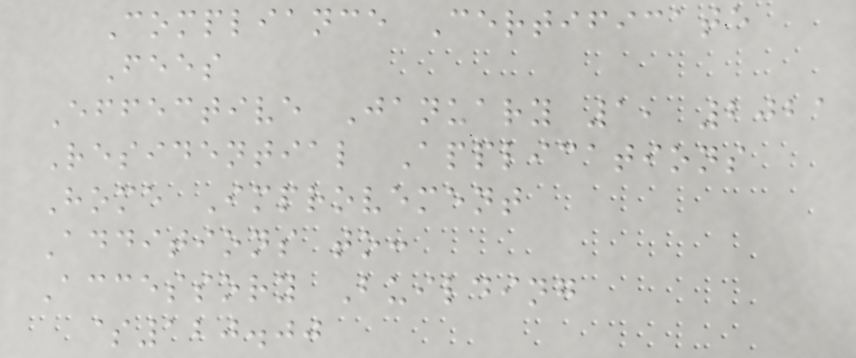Compliance Certificate
Fees
Effective January 1, 2021
Residential Applications
Home Improvement
Additions to:
Accessory Building
$120.00
